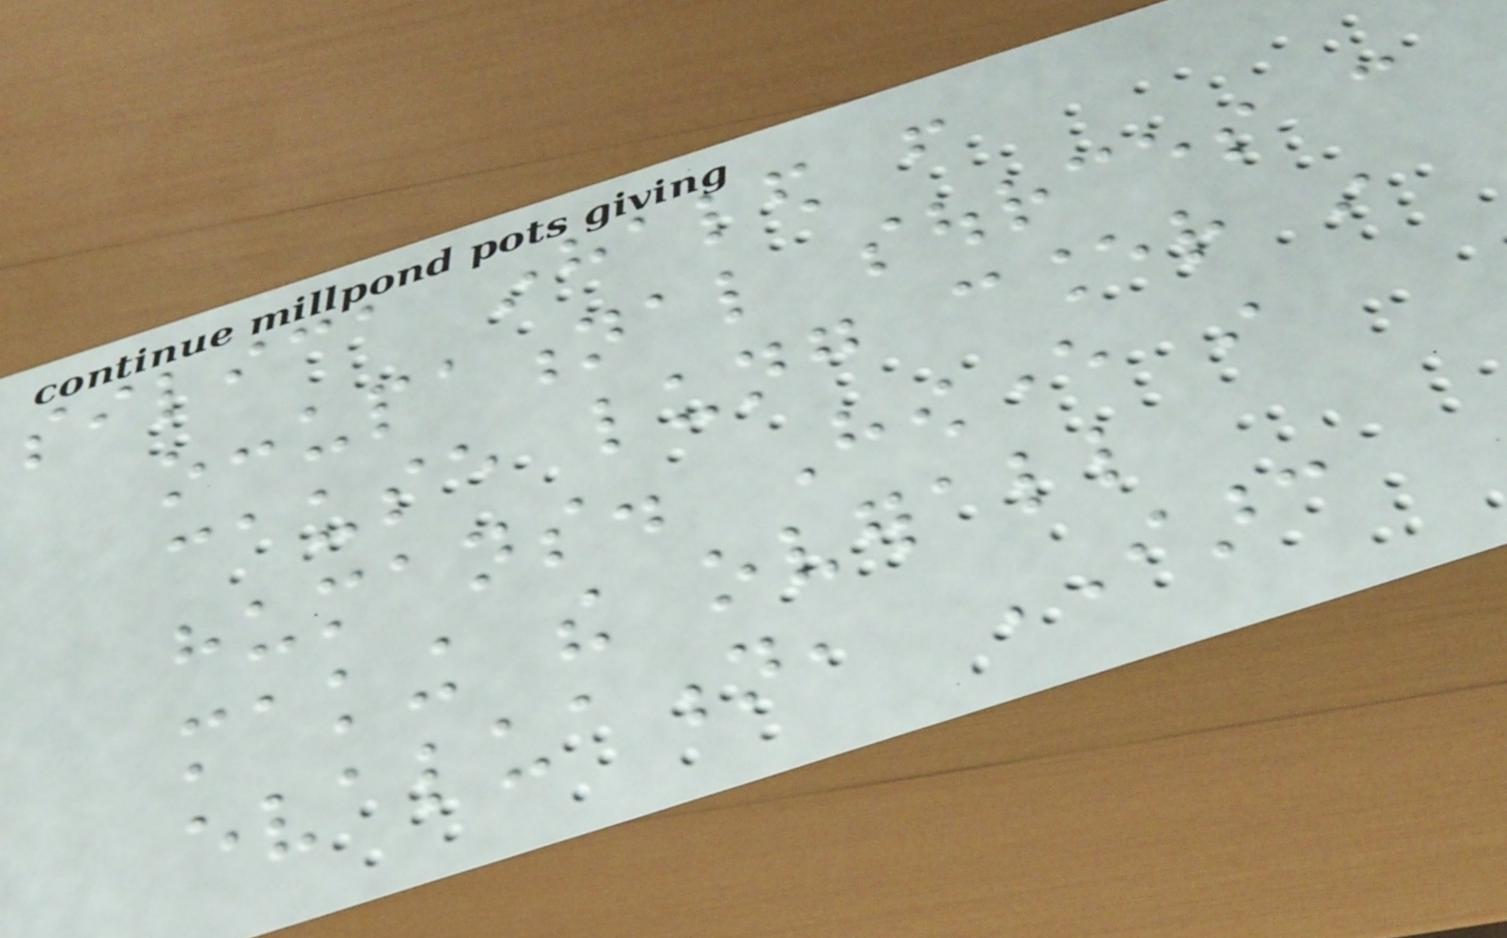silica inhaled from
occupational sources can
cause lung cancer in
humans. However in
making the overall
evaluation, IARC
